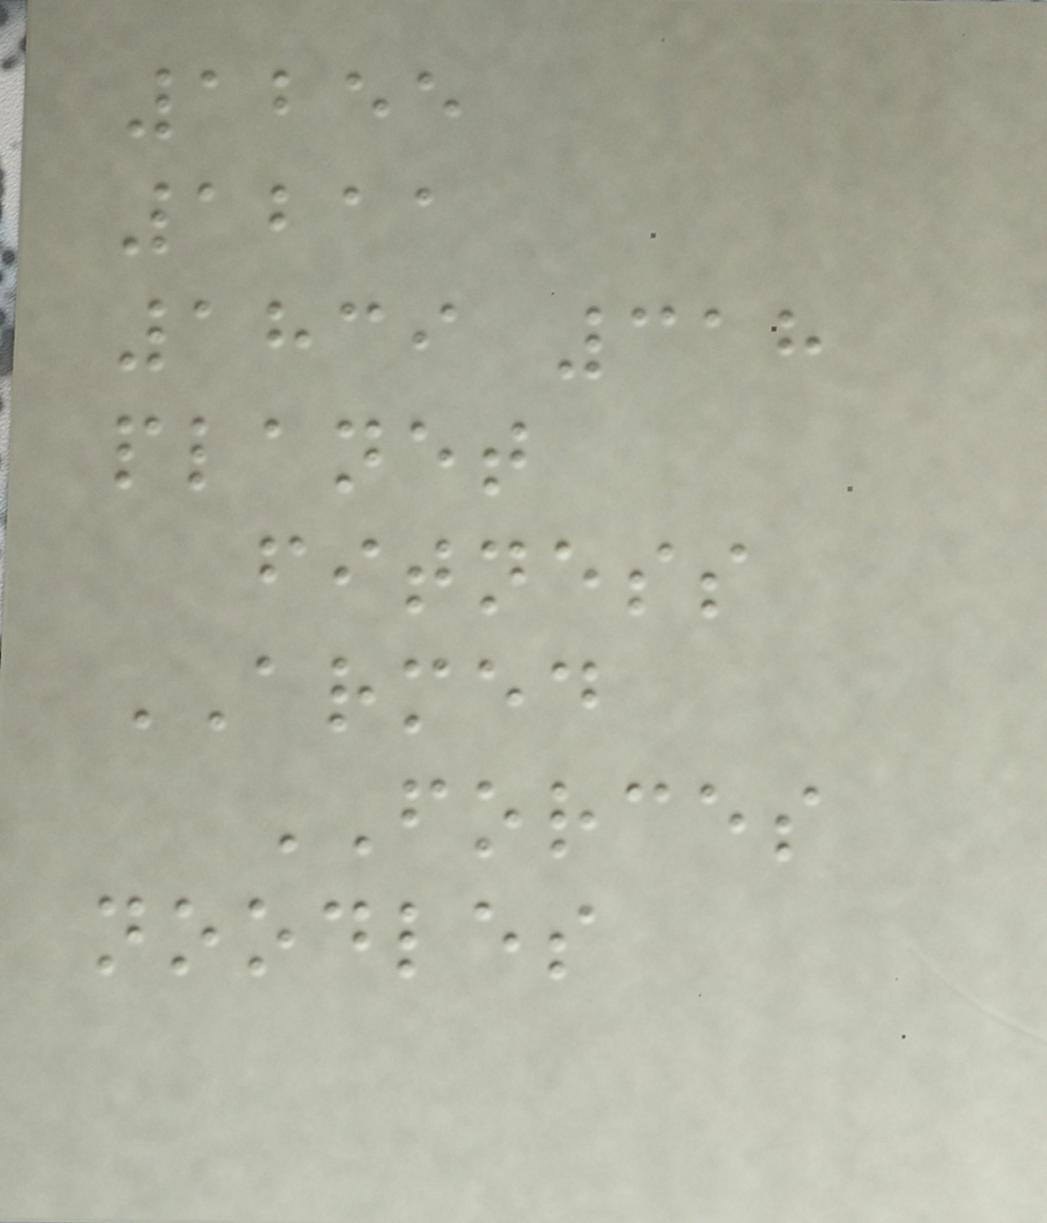1255
1211
1839 318
planet
fitness
ARMED
FORCES
noodles
